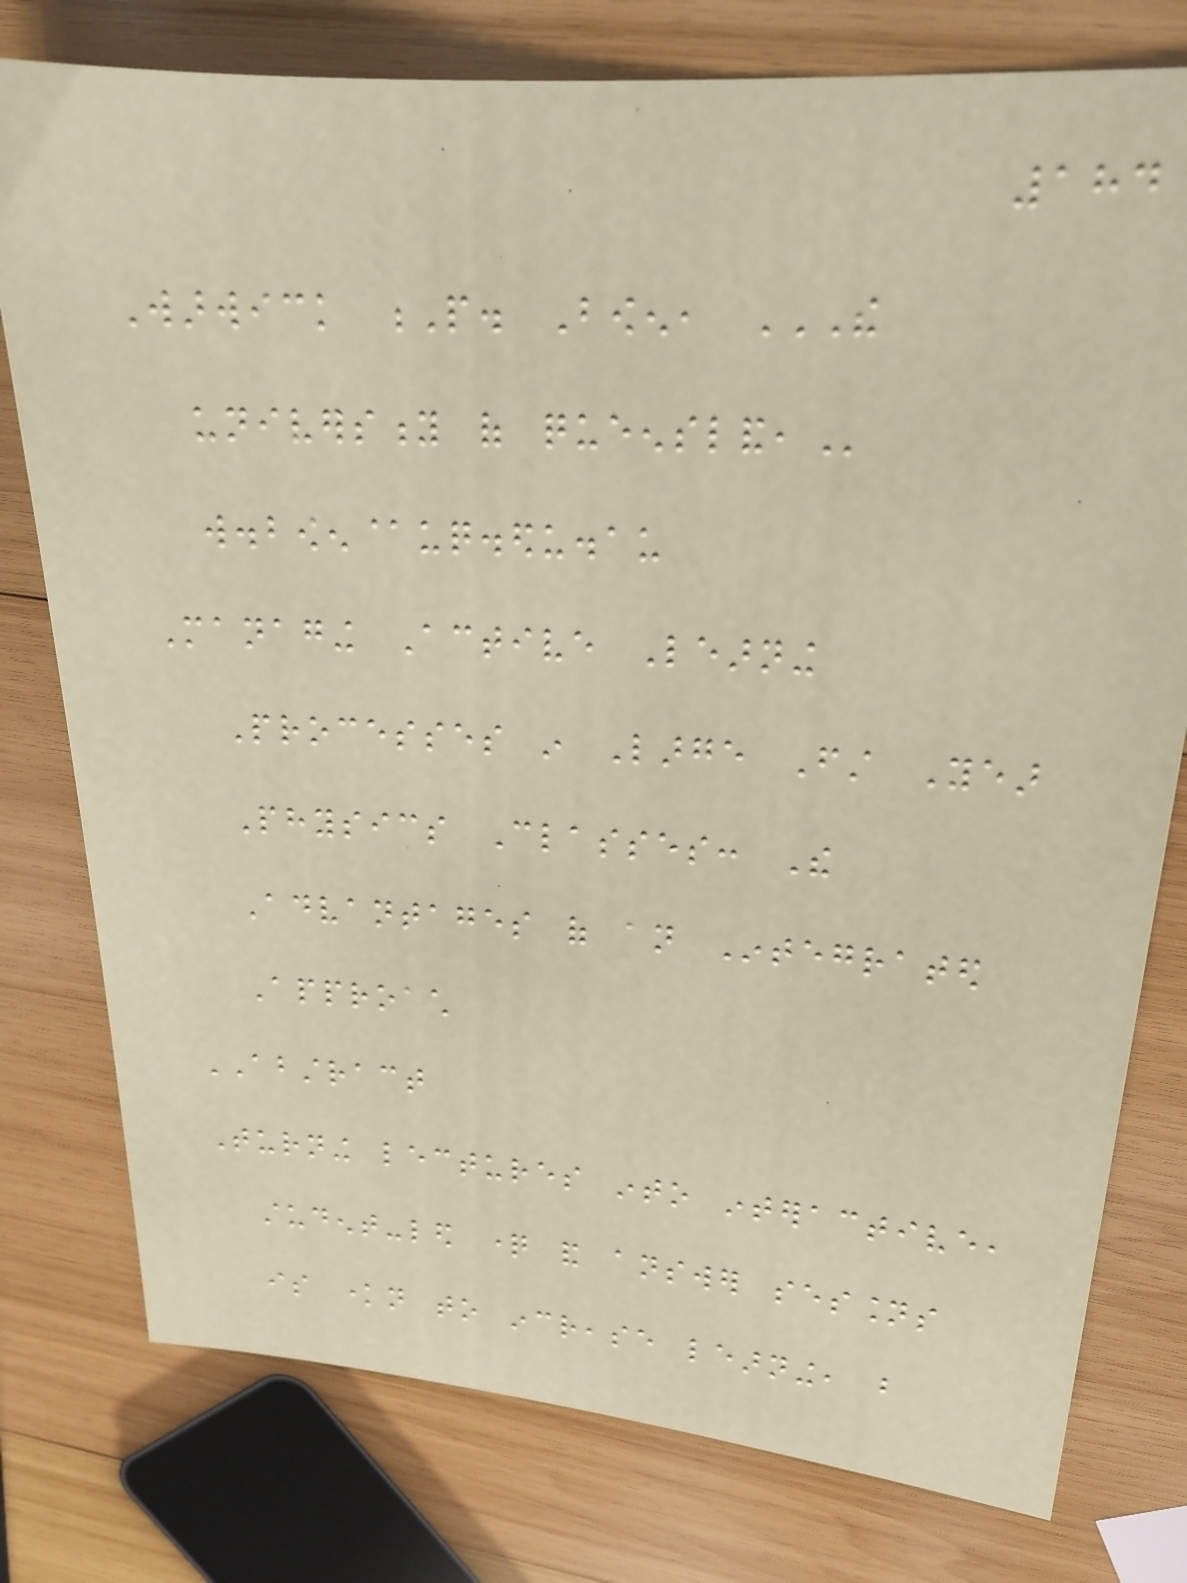184
Warwick P. Bowen, THE
UNIVERSITY OF QUEENSLAND,
w.bowen@uq.edu.au
Managing Active Learning
Processes in Large First Year
Physics Classes: The
Advantages of an Integrated
Approach
ABSTRACT
Turning lectures into interactive,
student-led question and answer sessions
is known to increase learning, but
